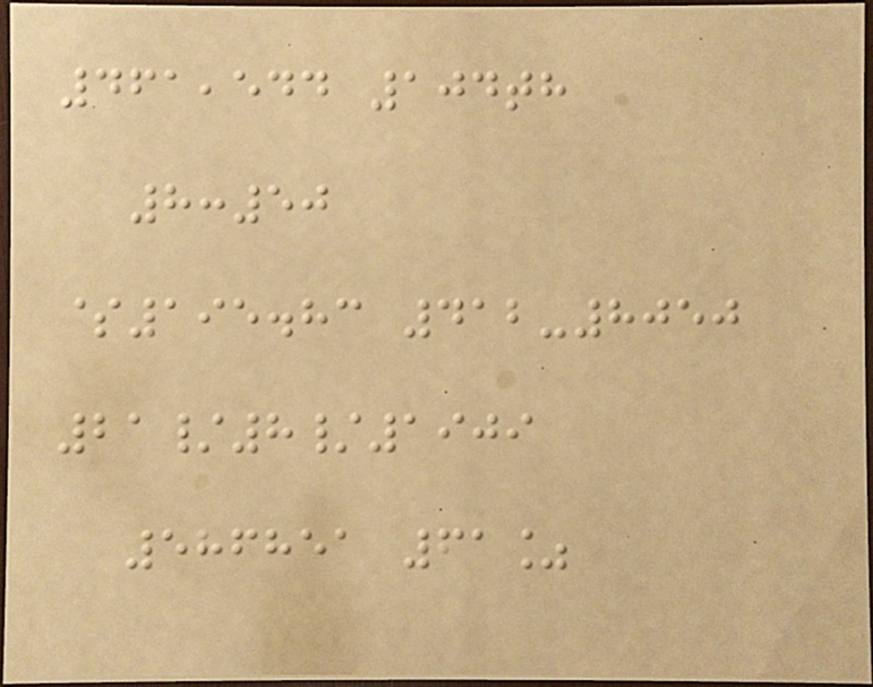461,544 104th
8:50
$195.83 412-8050
21/8/1909
586851 61%
